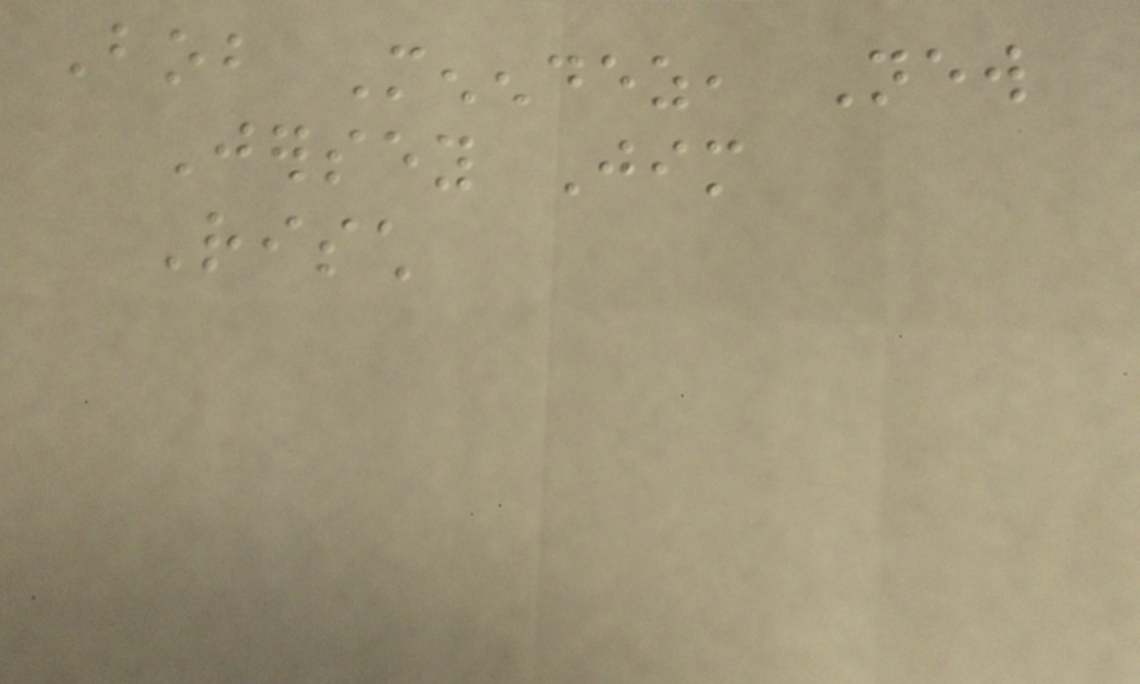Bob Menendez, New
Jersey Jim
Risch
